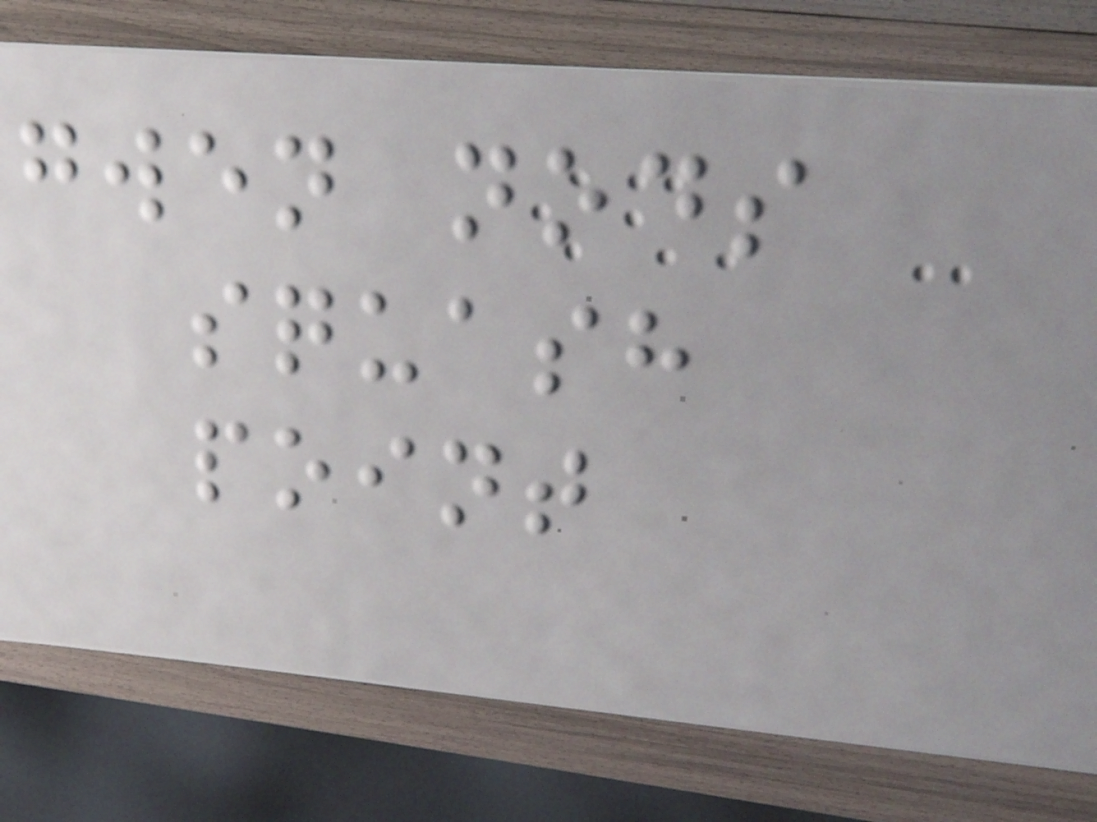gwen nods
squash
point
